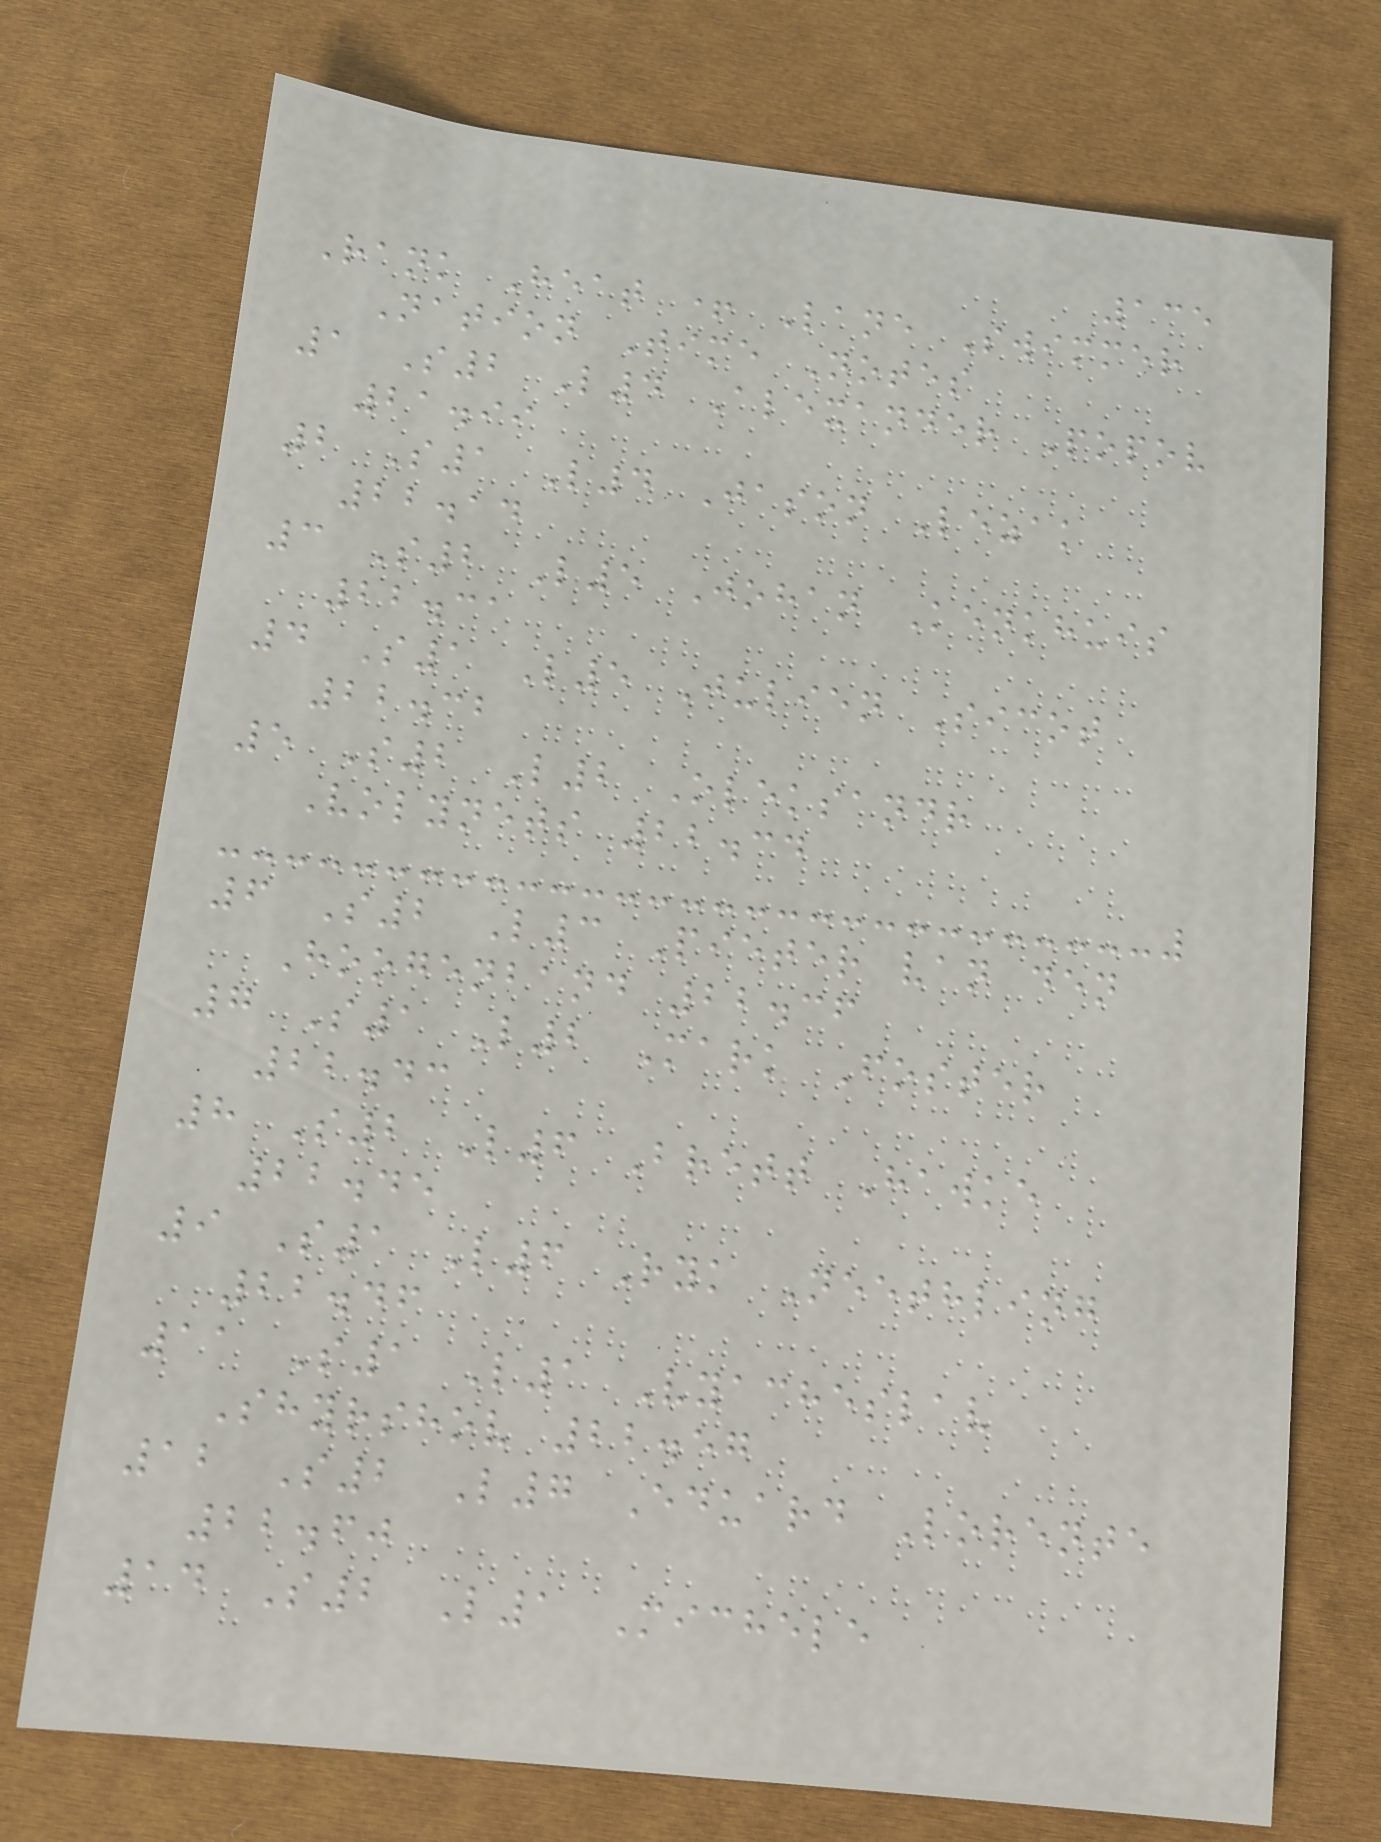135
Rank Heat + Lane Swimmer
Nation Time Notes
1 S2 L4 Alexander Popov
21.99
2 S1 L4 Jason Lezak
22.14
3 S2 L5 Johan Kenkhuis
22.31
4 S1 L5 Julien Sicot
22.32
5 S2 L2 Oleksandr
Volynets 22.34
6 S2 L3 Pieter van den
Hoogenband 22.36
7 S1 L2 Mark Foster
22.43
8 S2 L6 Brett Hawke
22.45
9 S1 L6 Ryk Neethling
22.46
11 S1 L1 Vyacheslav
Shyrshov 22.57
12 S2 L7 Eduard Lorente
22.60
14 S2 L1 Michele
